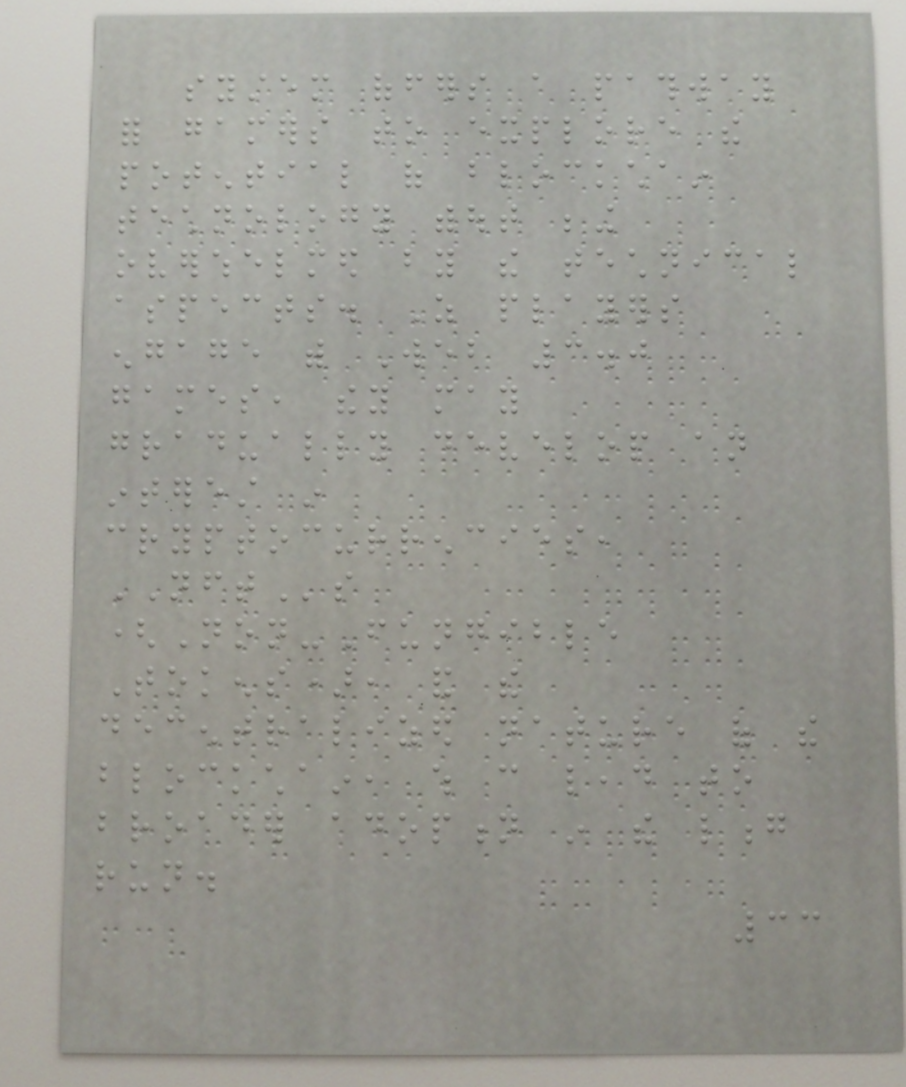system offers a pathway
for gamers to explore the
potential of blockchain
technology without being
overwhelmed by the technical
aspects. As players
engage with Web 3.0
games, they may
gradually develop an
interest in
cryptocurrencies,
NFTs
(Non-Fungible
Tokens), and the
decentralized nature of the
blockchain, which can lead to
broader adoption in the long
run.
33
